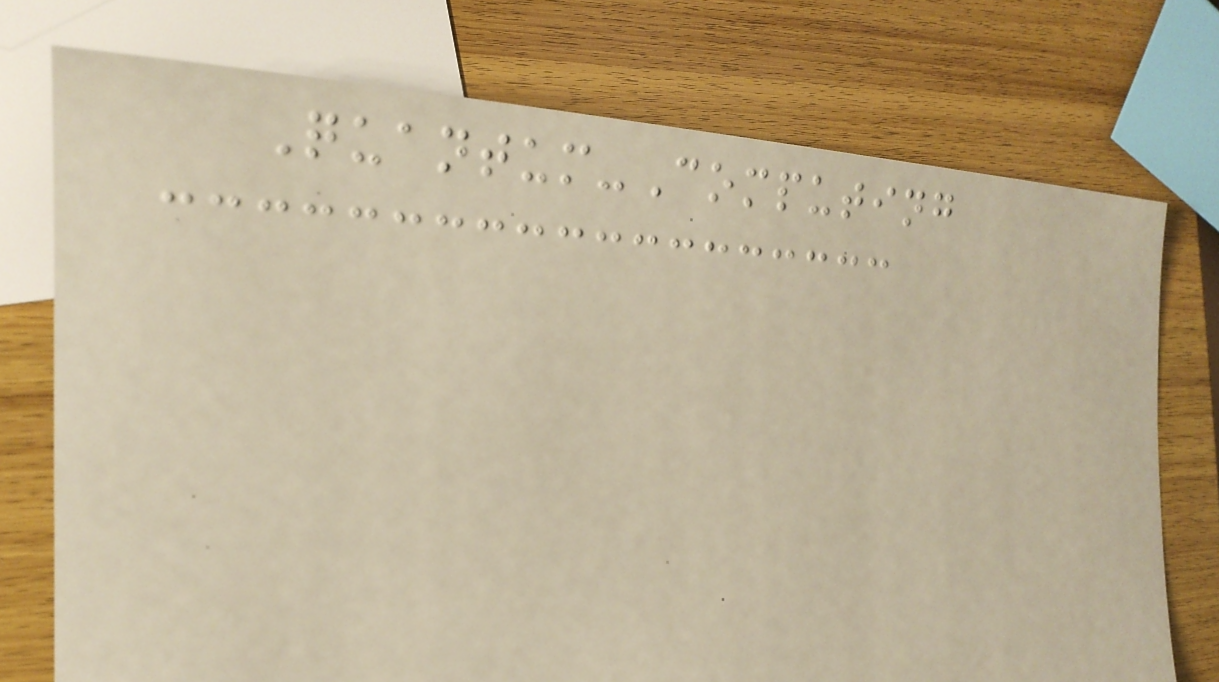Quantum-Computing
